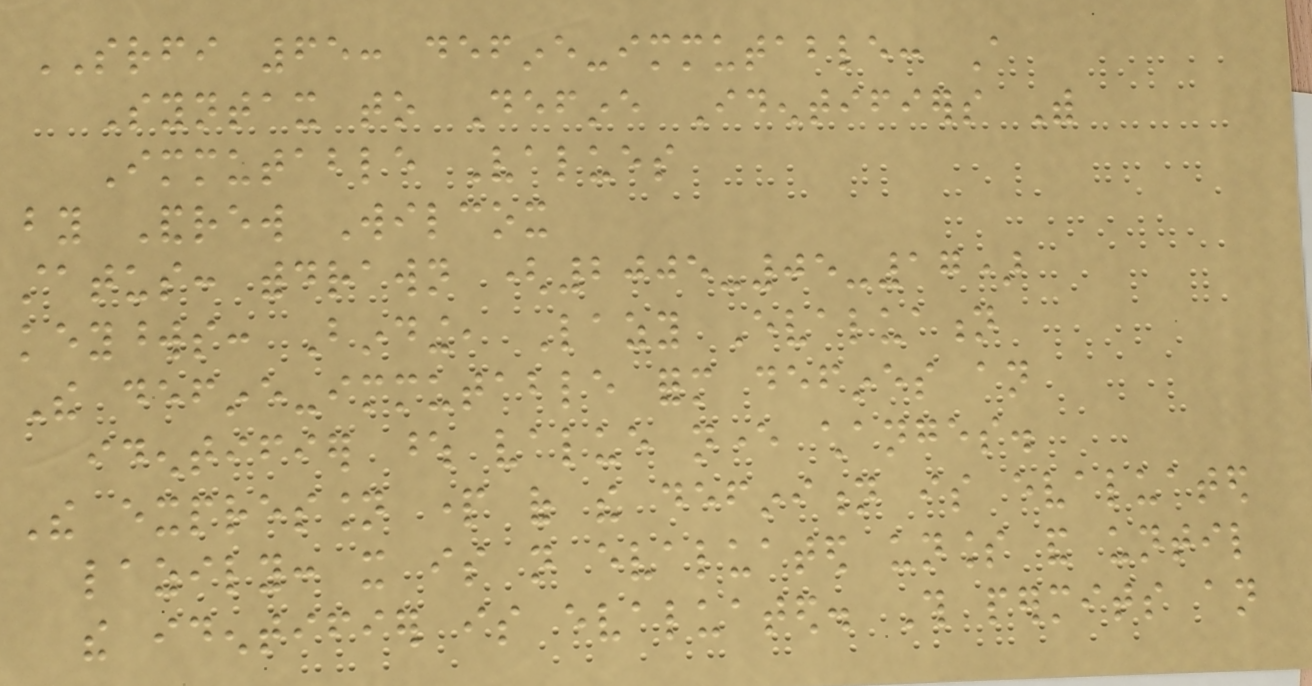SRFI 65: define-immutable: A
Syntax to Define Identifiers With
Immutable Values
by Andrew Wilcox
status: withdrawn (2005-05-17)
keywords: Binding, Lazy Evaluation
The define-immutable form defines an
identifier whose value never changes.
The expression part of the definition is evaluated
lazily: it is not evaluated unless and until
the identifier is evaluated. This permits an
